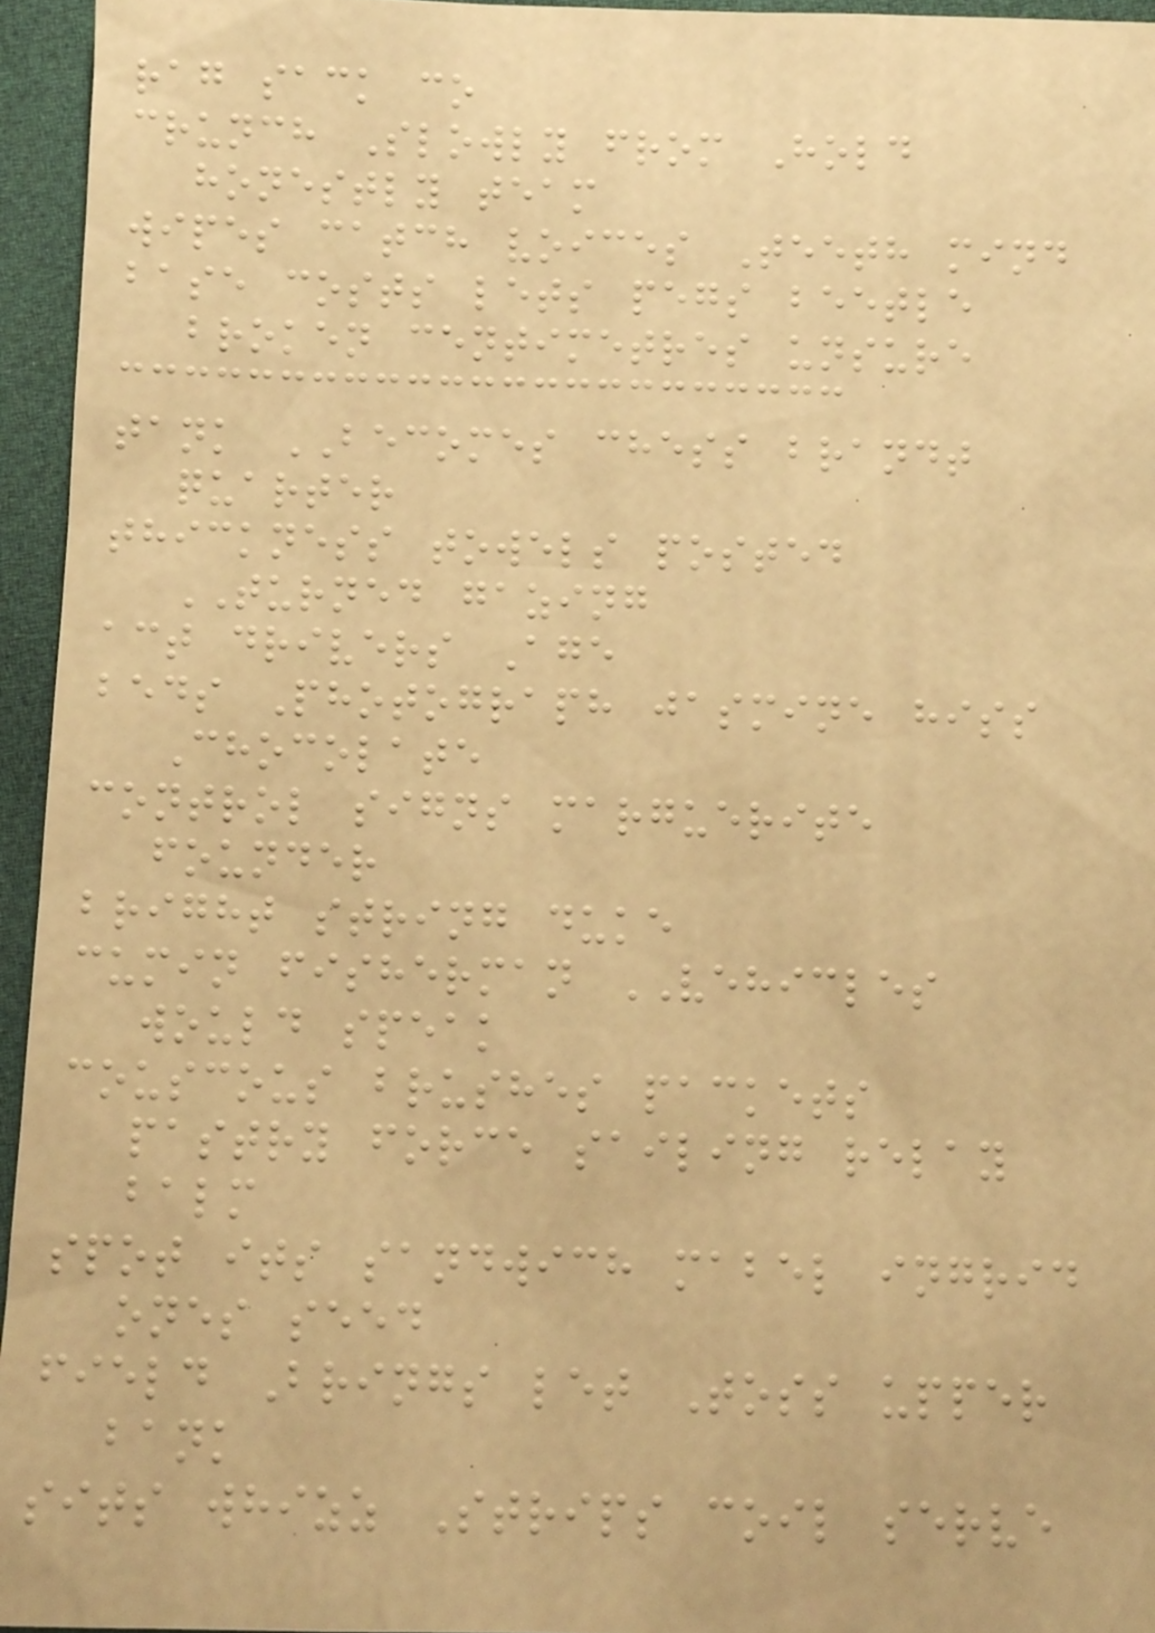rag sack co
crunch Slowly from Hold
honestly team
wipes catch voices Teeth mind
base costs lets pegs beetle
broken centimetres unsure
tank BECOMES chess brandt
quarter
thickness towels posted
TURNED gazing
act drivers Age
beds Photograph jasmine hiss
Chocolate
control signs marguerite
founder
bright string duke
cumin fisherman VEHICLES
would speak
couscous brushes packets
pastry force sailing relay
balm
spot its sandwich mabel ingrid
ones seed
field Brings let Toss upper
bank
sits whizz Strips coil serve
